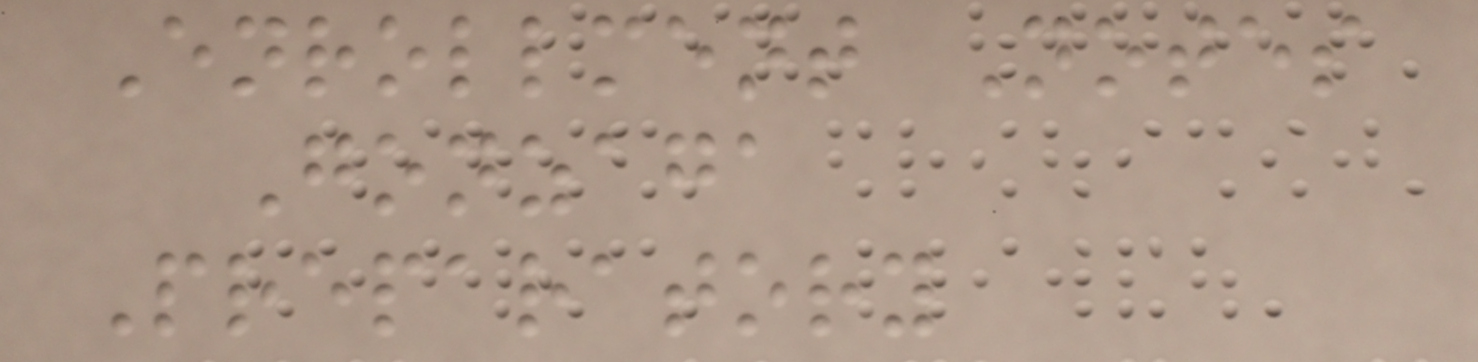Enrollment Notes
Gonzaga
Preparatory
